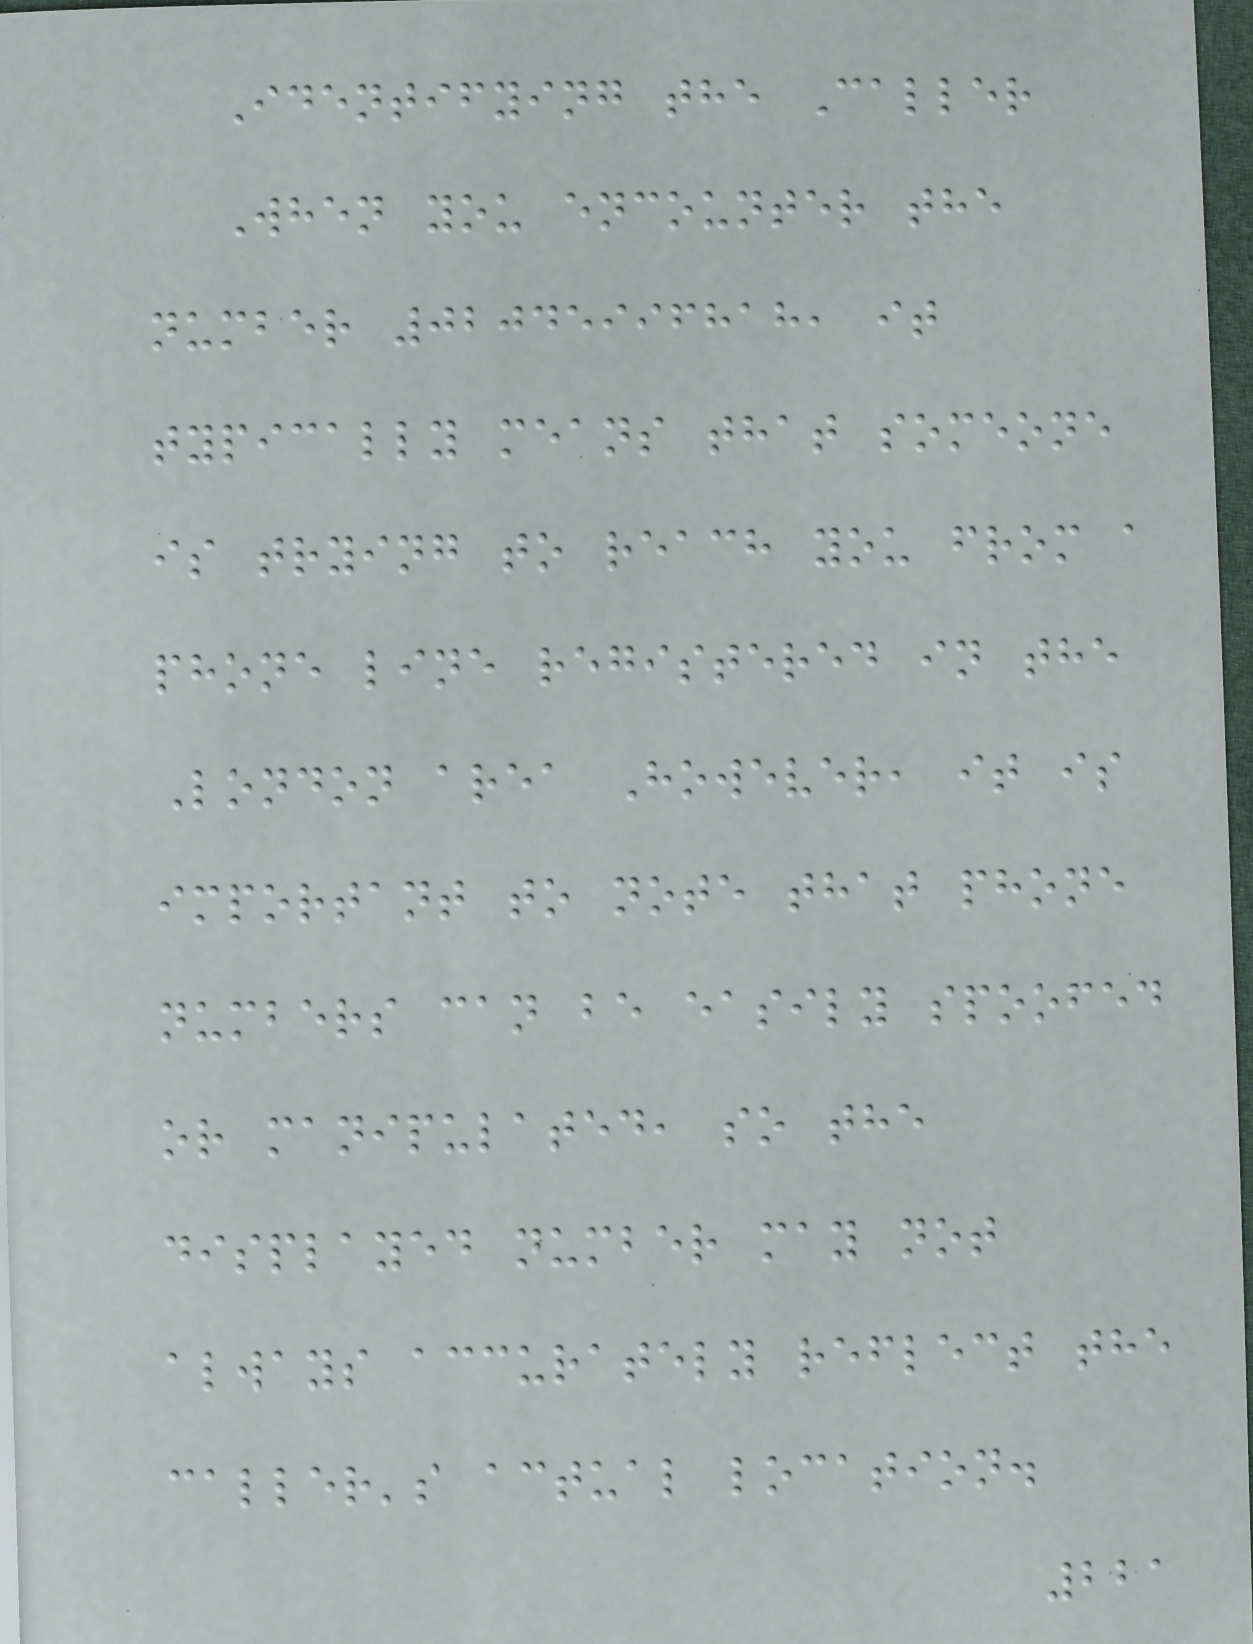Identifying the Caller
When you encounter the
number 02045996818, it
typically means that someone
is trying to reach you from a
phone line registered in the
London area However, it is
important to note that phone
numbers can be easily spoofed
or manipulated, so the
displayed number may not
always accurately reflect the
caller's actual location.
221
